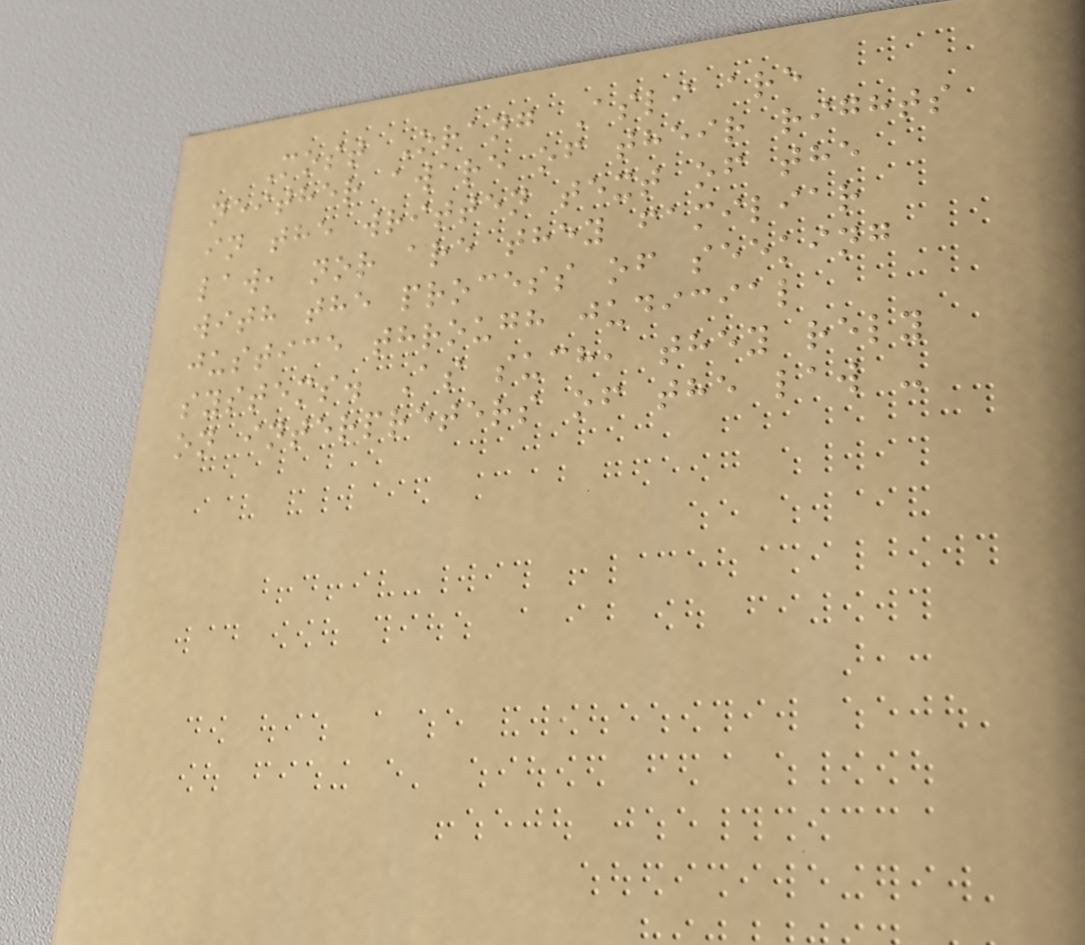Most Orang Asli are
neither aware of their rights
in the written text of the
law, nor are they familiar
with the process of seeking
justice through judicial
systems. As such, they rely
on interpreters of the law -
